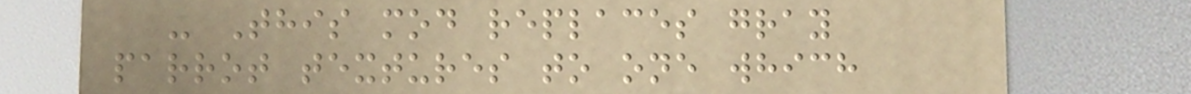- This mod replaces gray
parrot textures to one which
